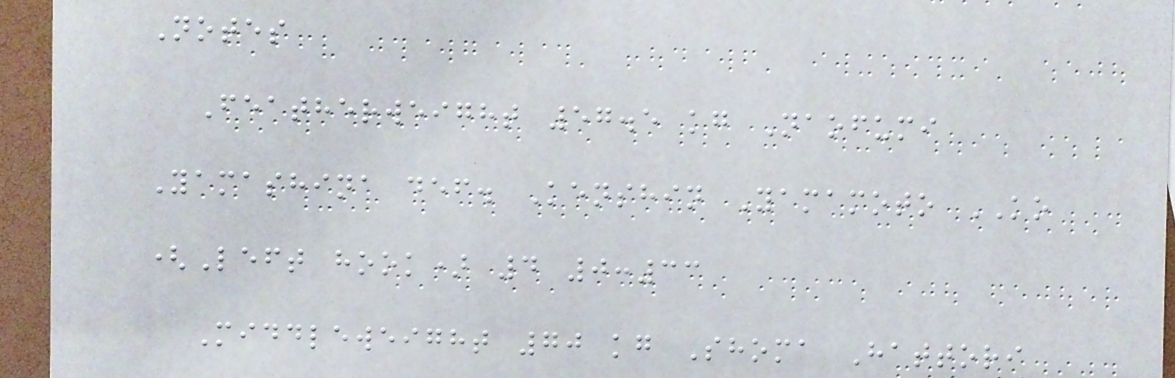Notes
Featherweight 57.5 kg Naofumi
Yamashina def. Kenshin Yamamoto KO
(Left hook) 4 0:33
Middleweight 70 kg Shoma Hattori
